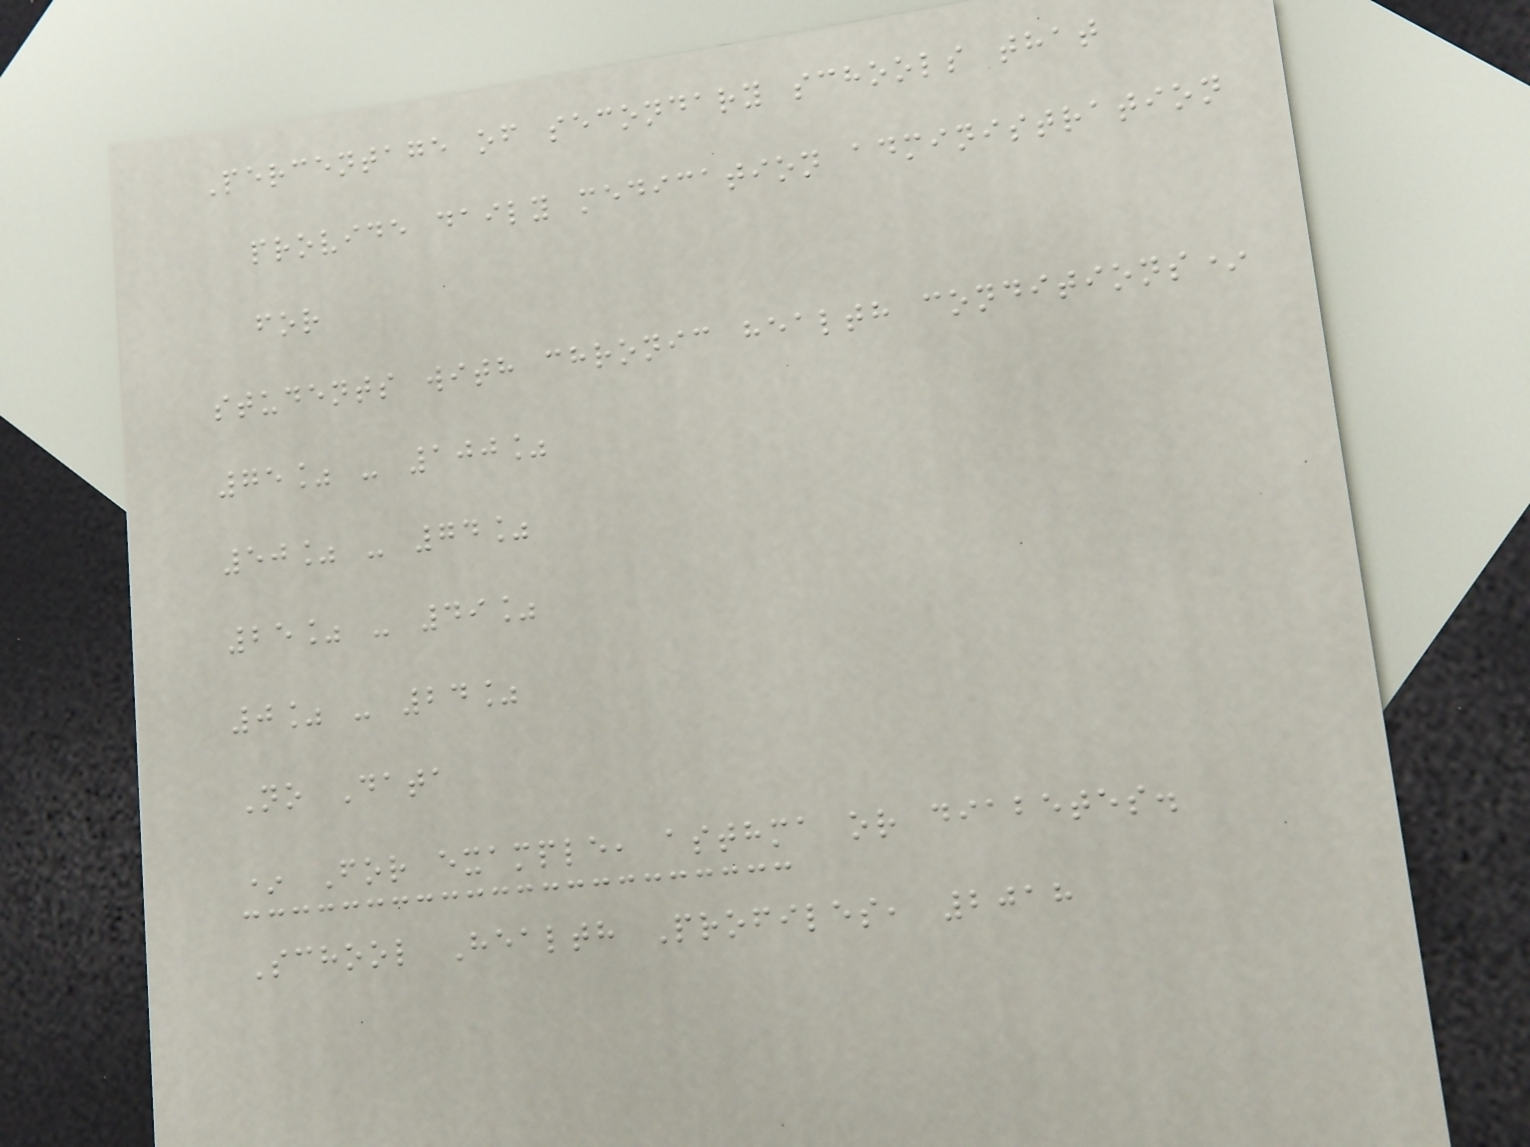Percentage of secondary schools that
provide daily medication administration
for
students with chronic health conditions*
75% - 100%
50% - 74%
25% - 49%
0% - 24%
No Data
* For example, asthma or diabetes.
School Health Profiles, 2018
